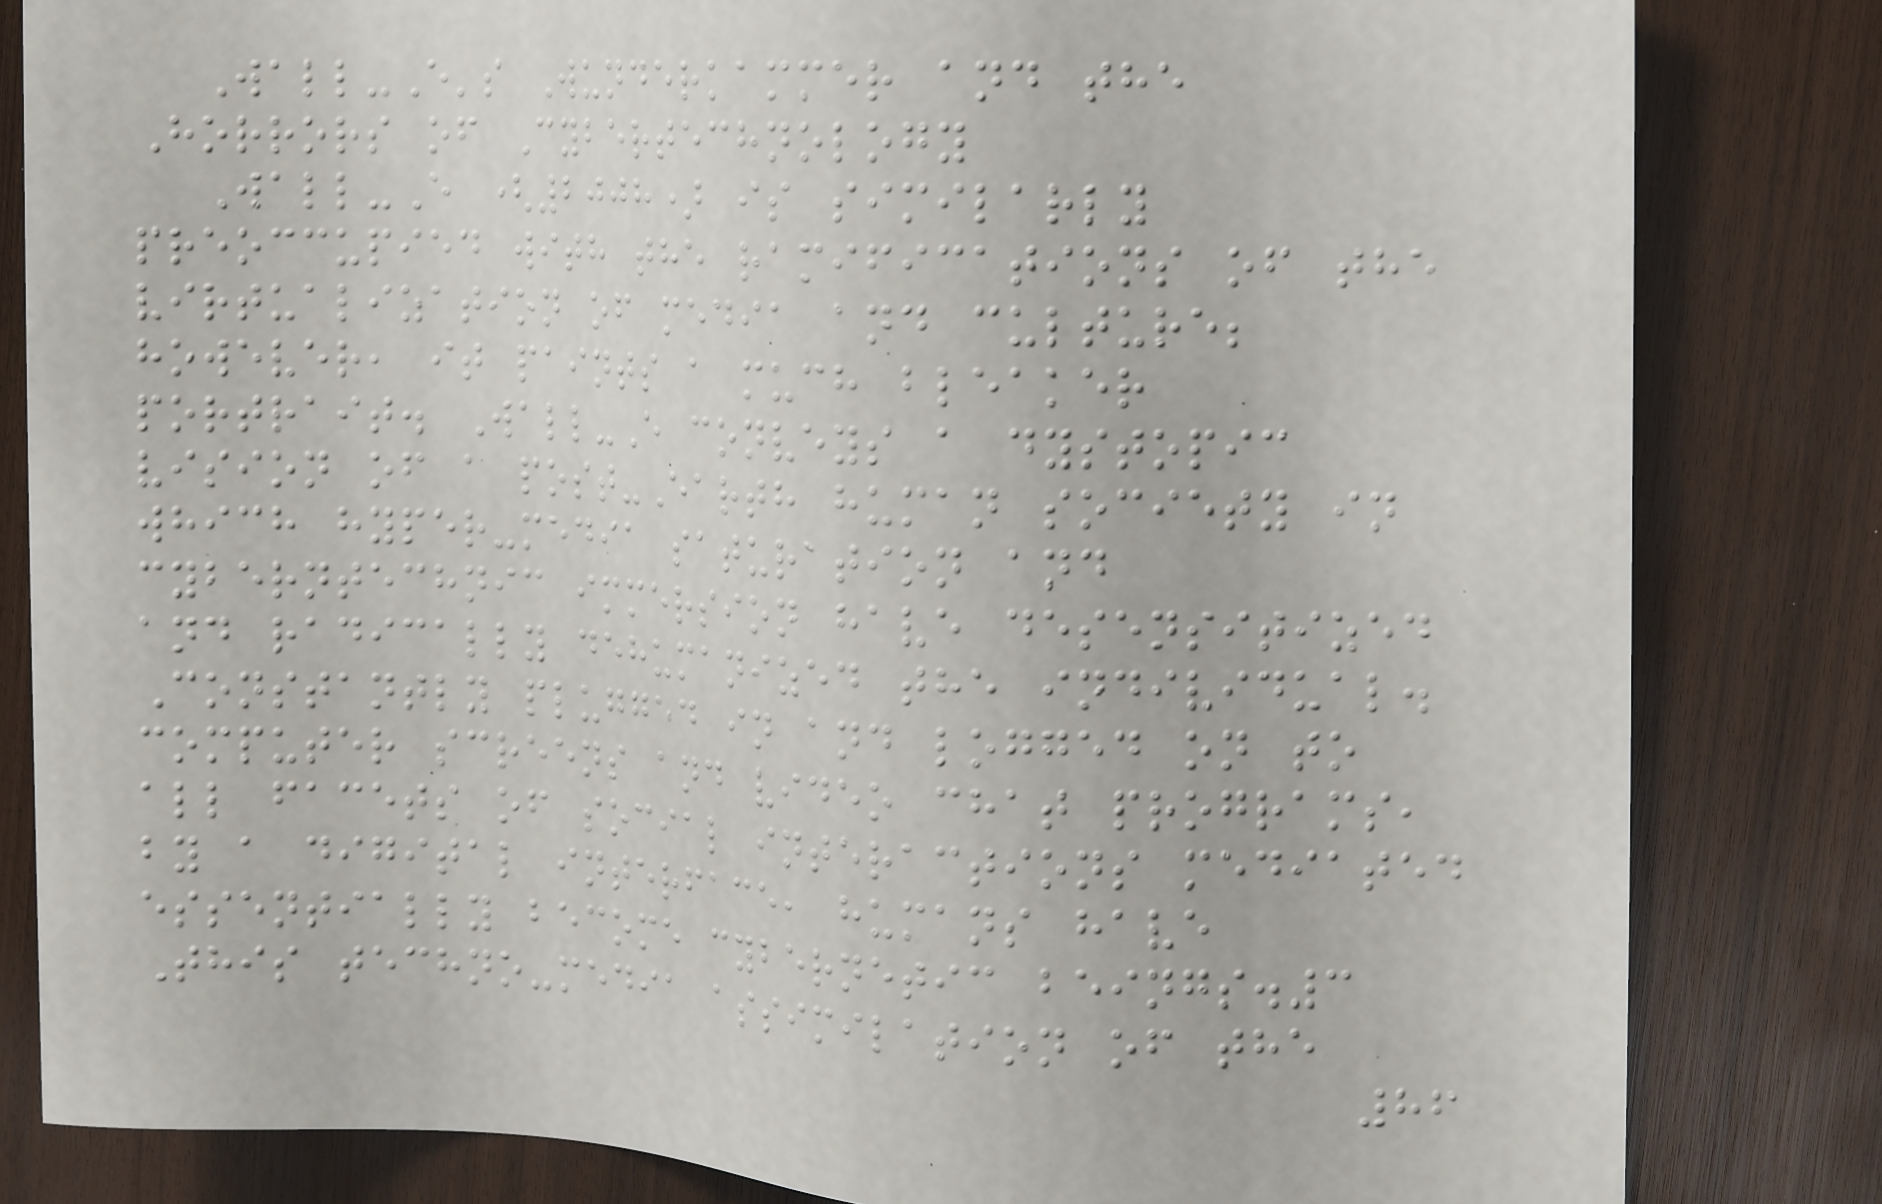Wall-E's Wunderkammer and the
Horrors of Cybertechnology
Wall-E (2008) is similarly
preoccupied with the ramifications of the
virtualization of media and culture;
however, it paints a much bleaker
portrait. Wall-E conveys a dystopic
vision of a post-Earth human society in
which hyper-media saturation and
cyberntechnic immersion have desensitized
and radically dehumanized the individual.
Constantly plugged in and logged on to
computer screens and video chat programs,
all facets of social interactions mediated
by a digital interface, humans have
essentially become cybernetic beings.3
This techno-media assimilation of the
86
